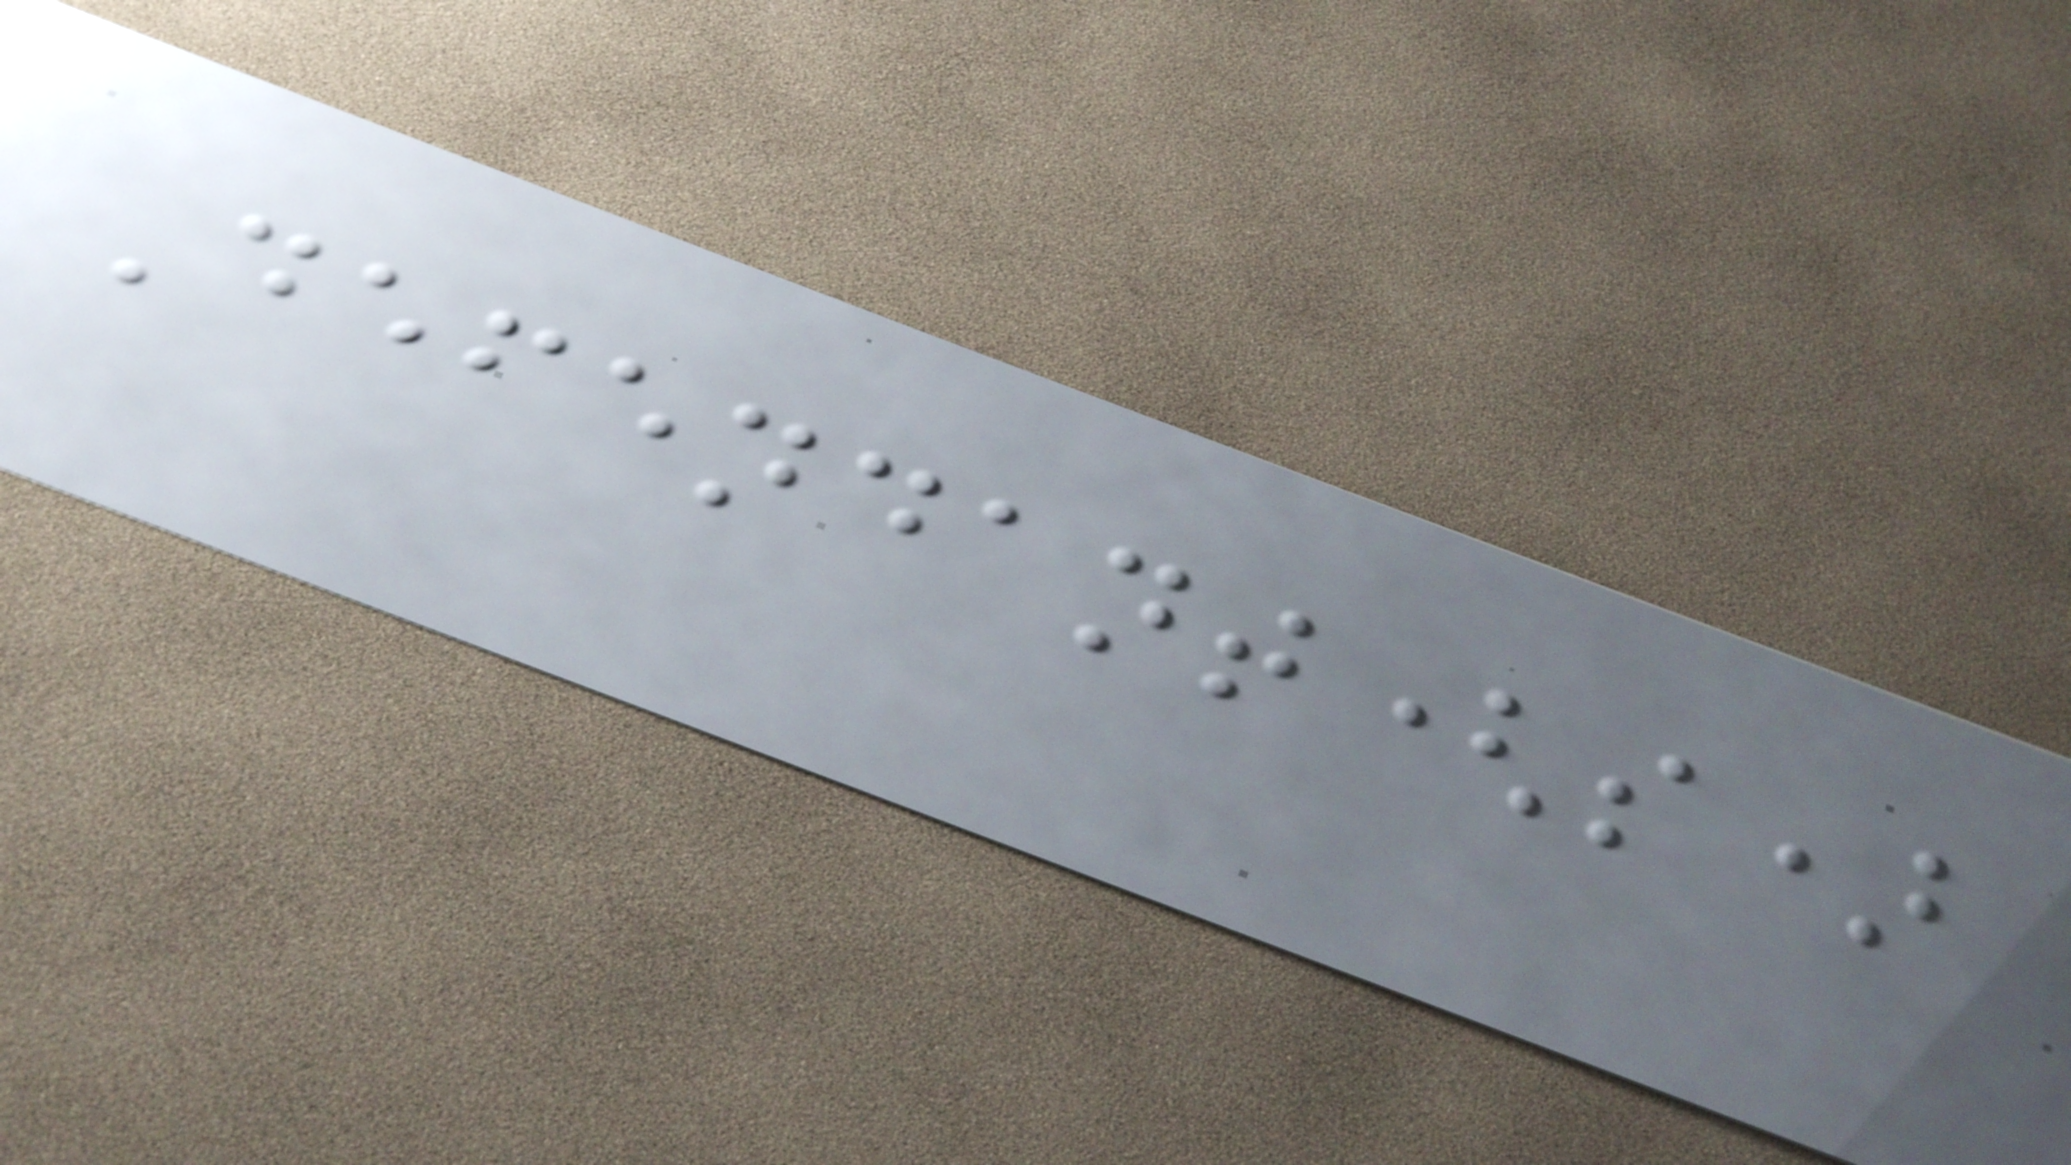Defendant(s)
